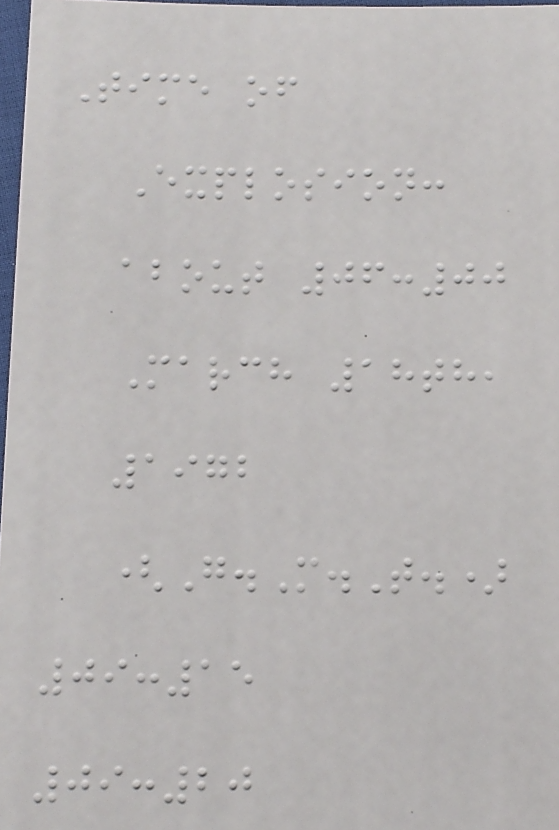Time of
Explosion:
about 06:00
March 18th,
1972
(G.M.T.)
09:15
09:20
